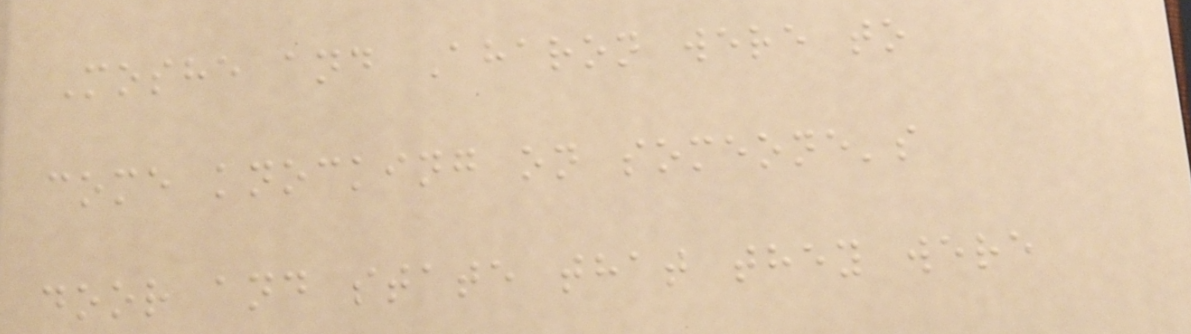Moshe and Aharon were to
come knocking on someone's
door and state that they were
